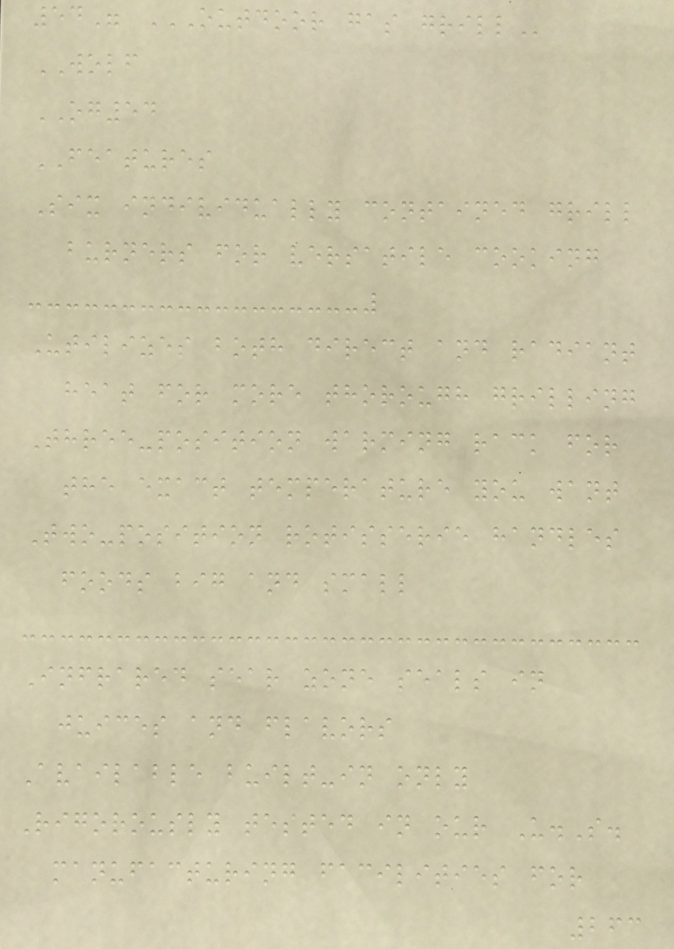54" OUTDOOR GAS GRILL
WOLF
OG54
FEATURES
Six individually contained grill
burners for versatile cooking
Utilizes both direct and radiant
heat for more thorough grilling
Three-position warming rack for
the exact temperature you want
Two-position rotisserie handles
foods big and small
Infrared sear zone seals in
juices and flavors
Available built-in only
Rigorously tested in our U.S.
manufacturing facilities for
263
